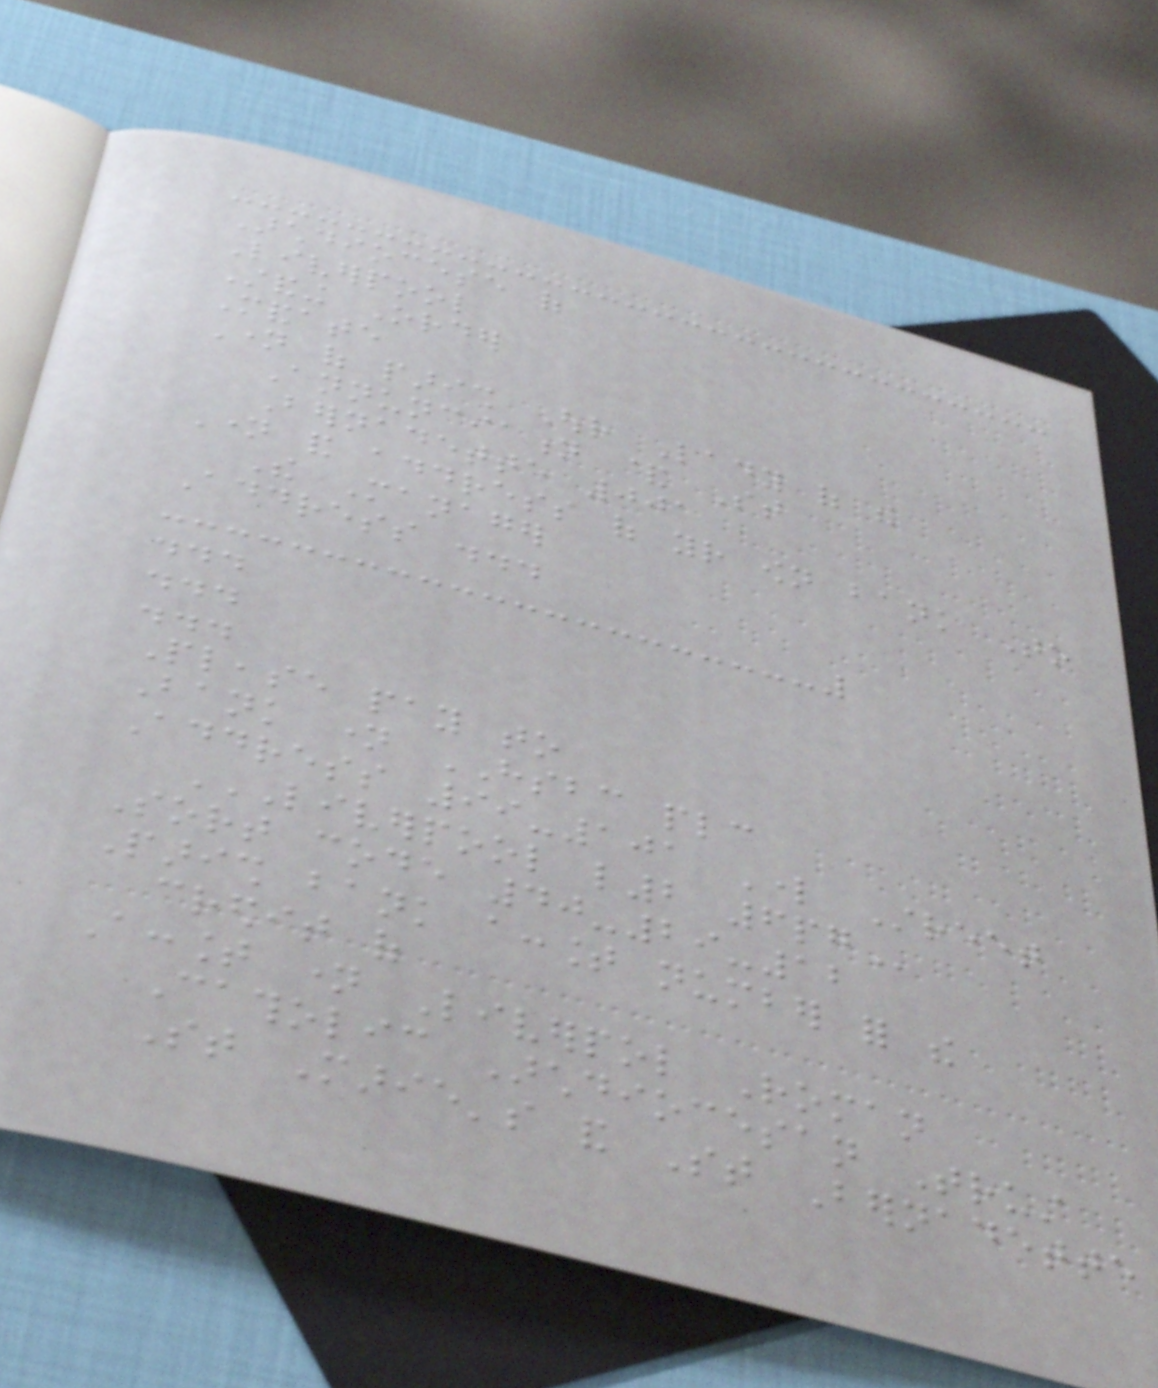Archdiocese of
Liverpool
Standing Order
Mandate
Name of parish Our Lady of the
Annunciation & St
Bernadette 001
Name and address of your own bank To
The Manager
Address ...
...
...
...
Please pay to
Bank name HSBC plc
Address 99-101 Lord Street
LIVERPOOL L2 6PG
Sort code 40-29-12
Parish bank account number for the
credit of
Account name Liverpol Roman
Catholic Archdiocesan Trust
St Marie's and St Bernadette
